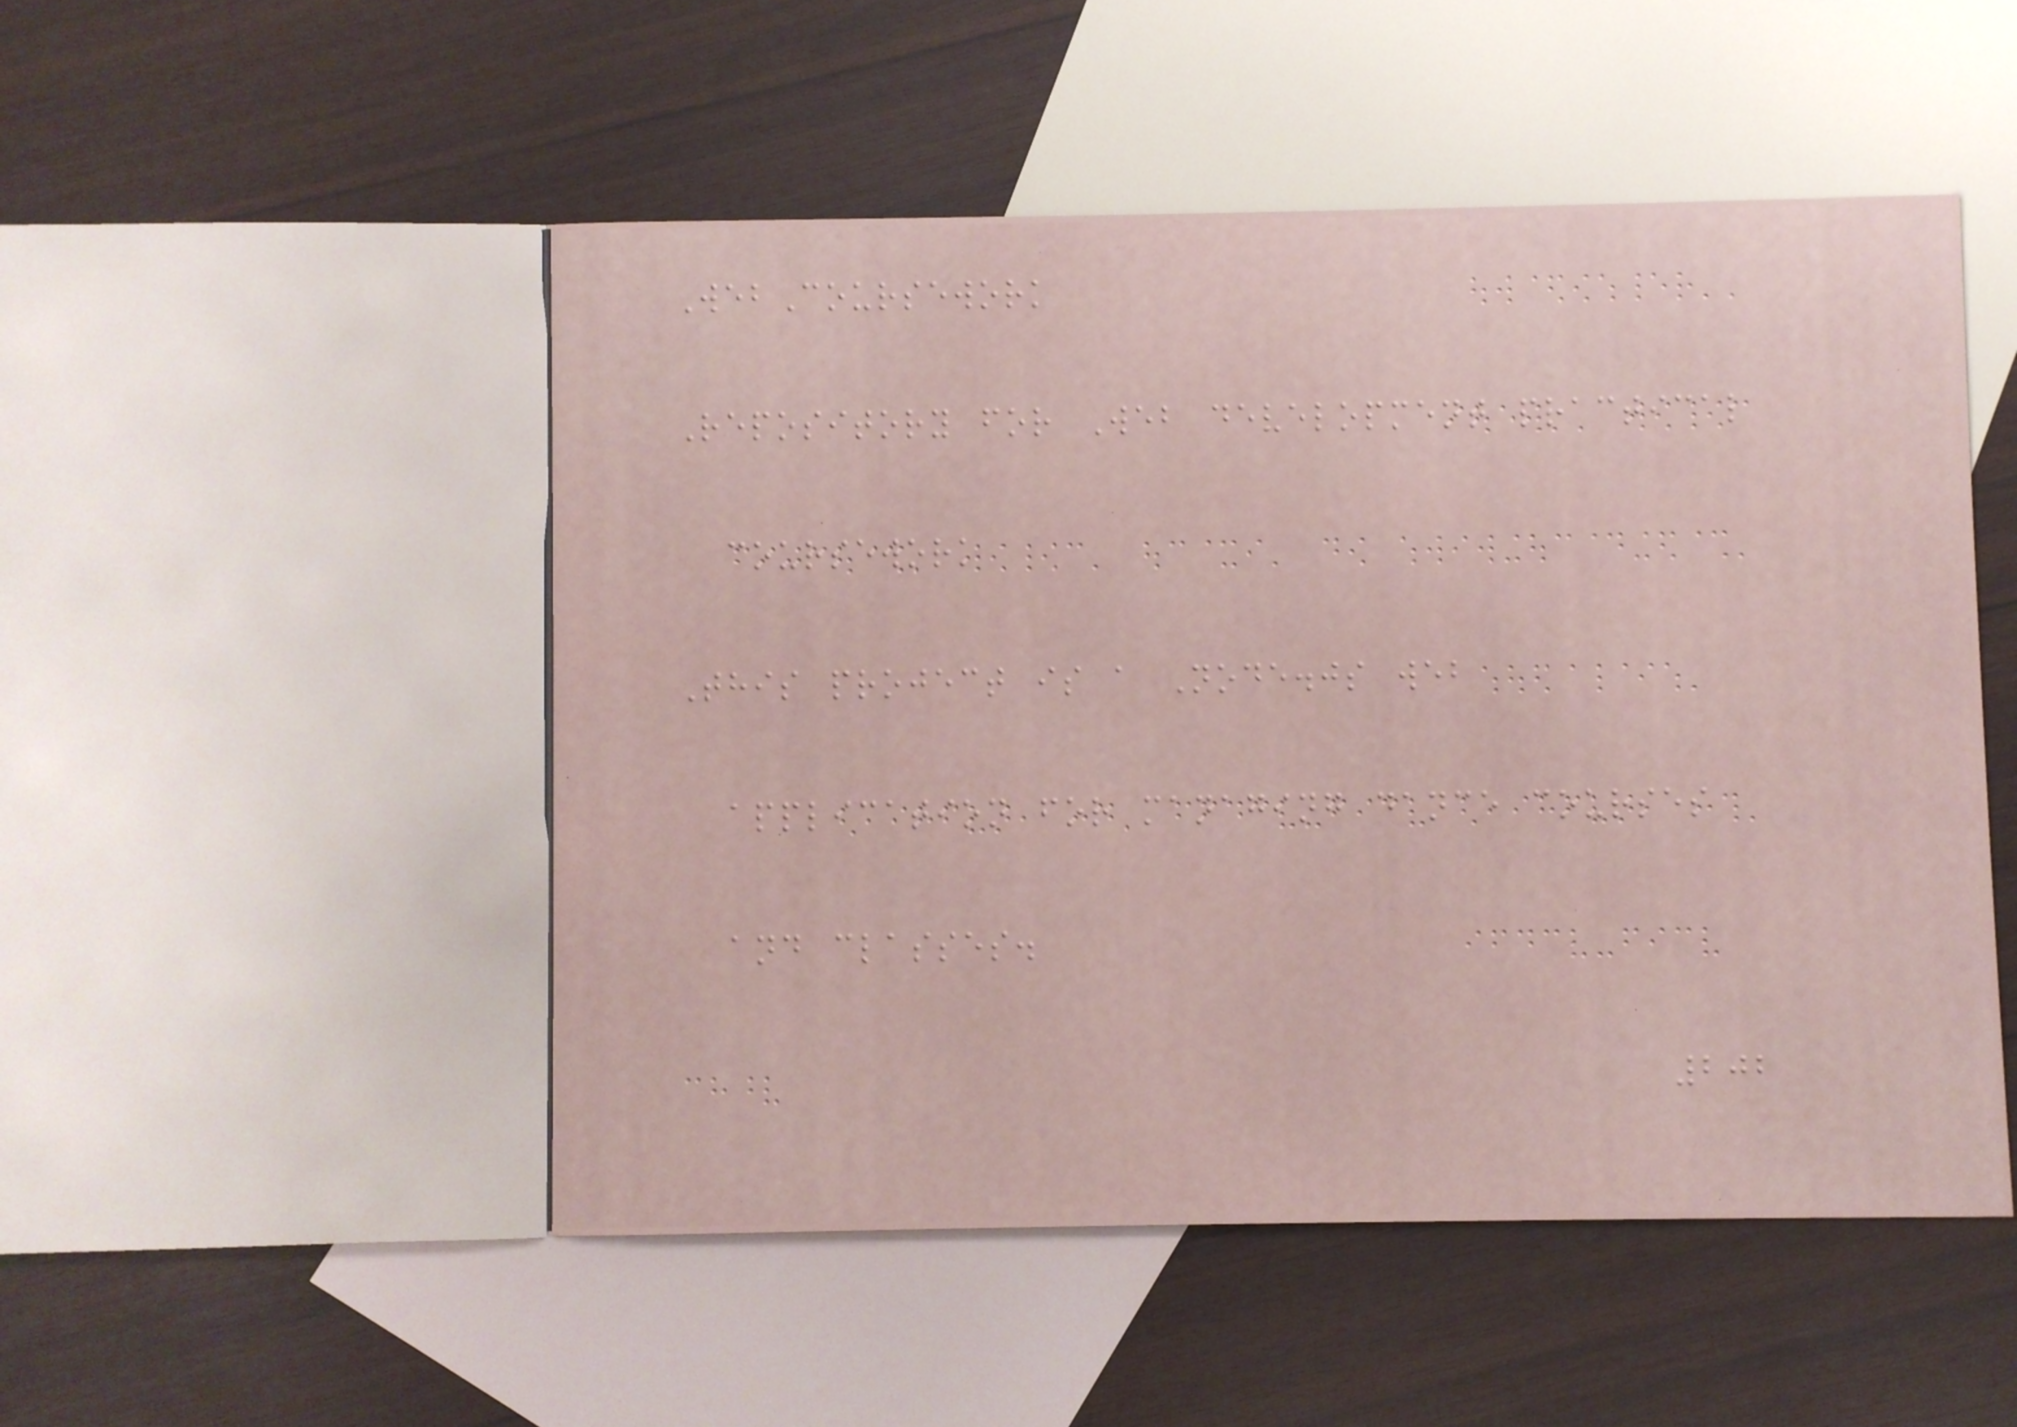WebCoursework
Repository for Web development practical
coursework
This project is a Node.js web
application for managing dance courses
and classes.
202
